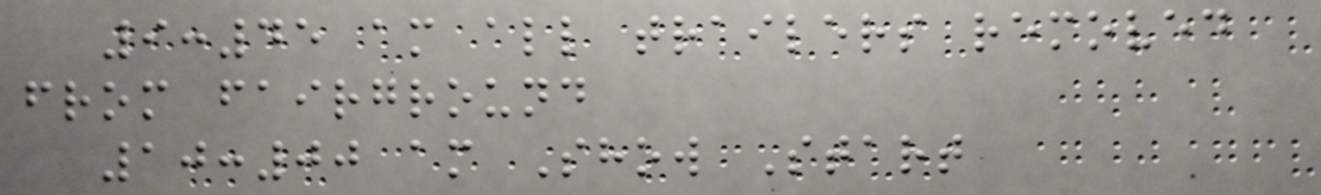9:45 am all trailers removed
from fairground
10:00 am Show Start
